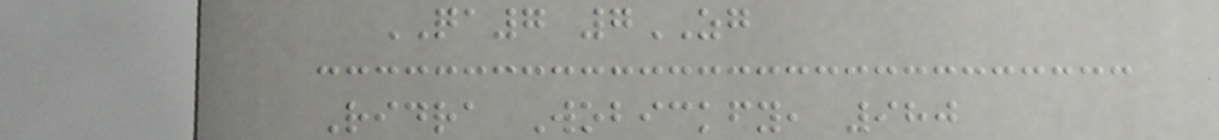QA7 7ZG
Ridra Wobickfy, 980
